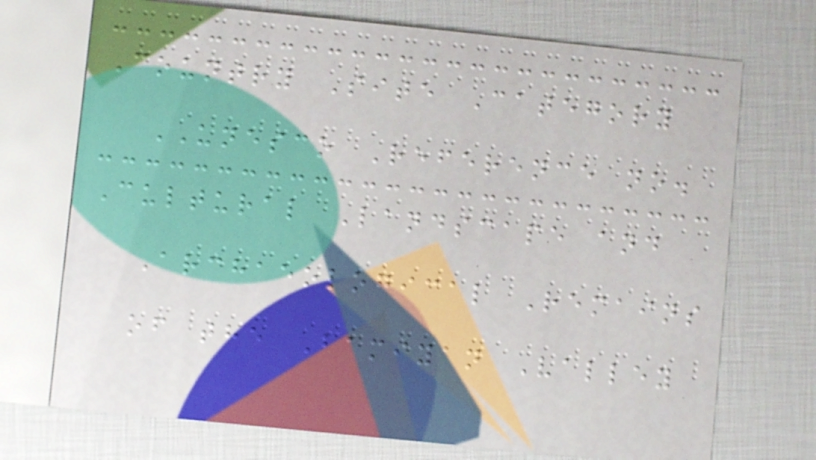Country Site Category
UNESCO Reference no.
Cultural Landscape and
Archaeological Remains
of the Bamiyan Valley
